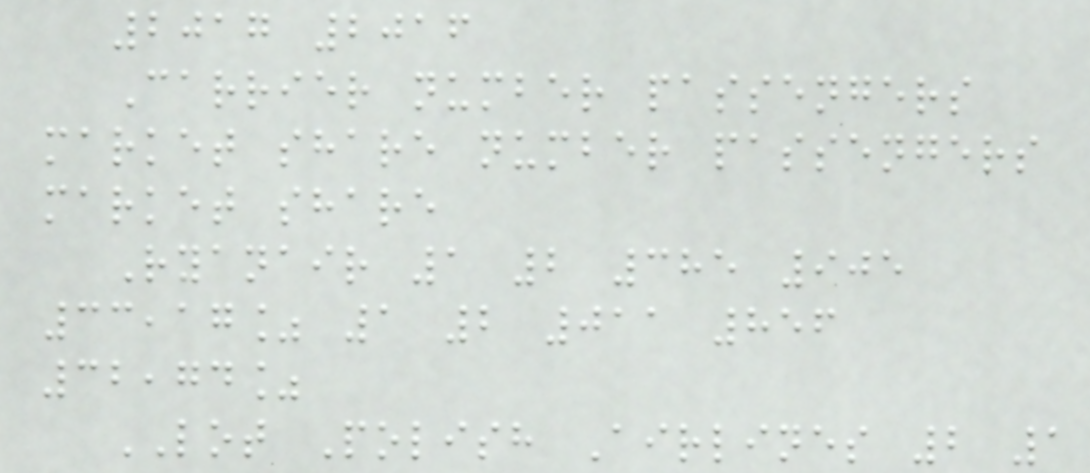2017 2016
Carrier number passengers
market share number passengers
market share
Ryanair 1 2 385 905
33,17% 1 2 011 856
32,74%
LOT Polish Airlines 2 1
